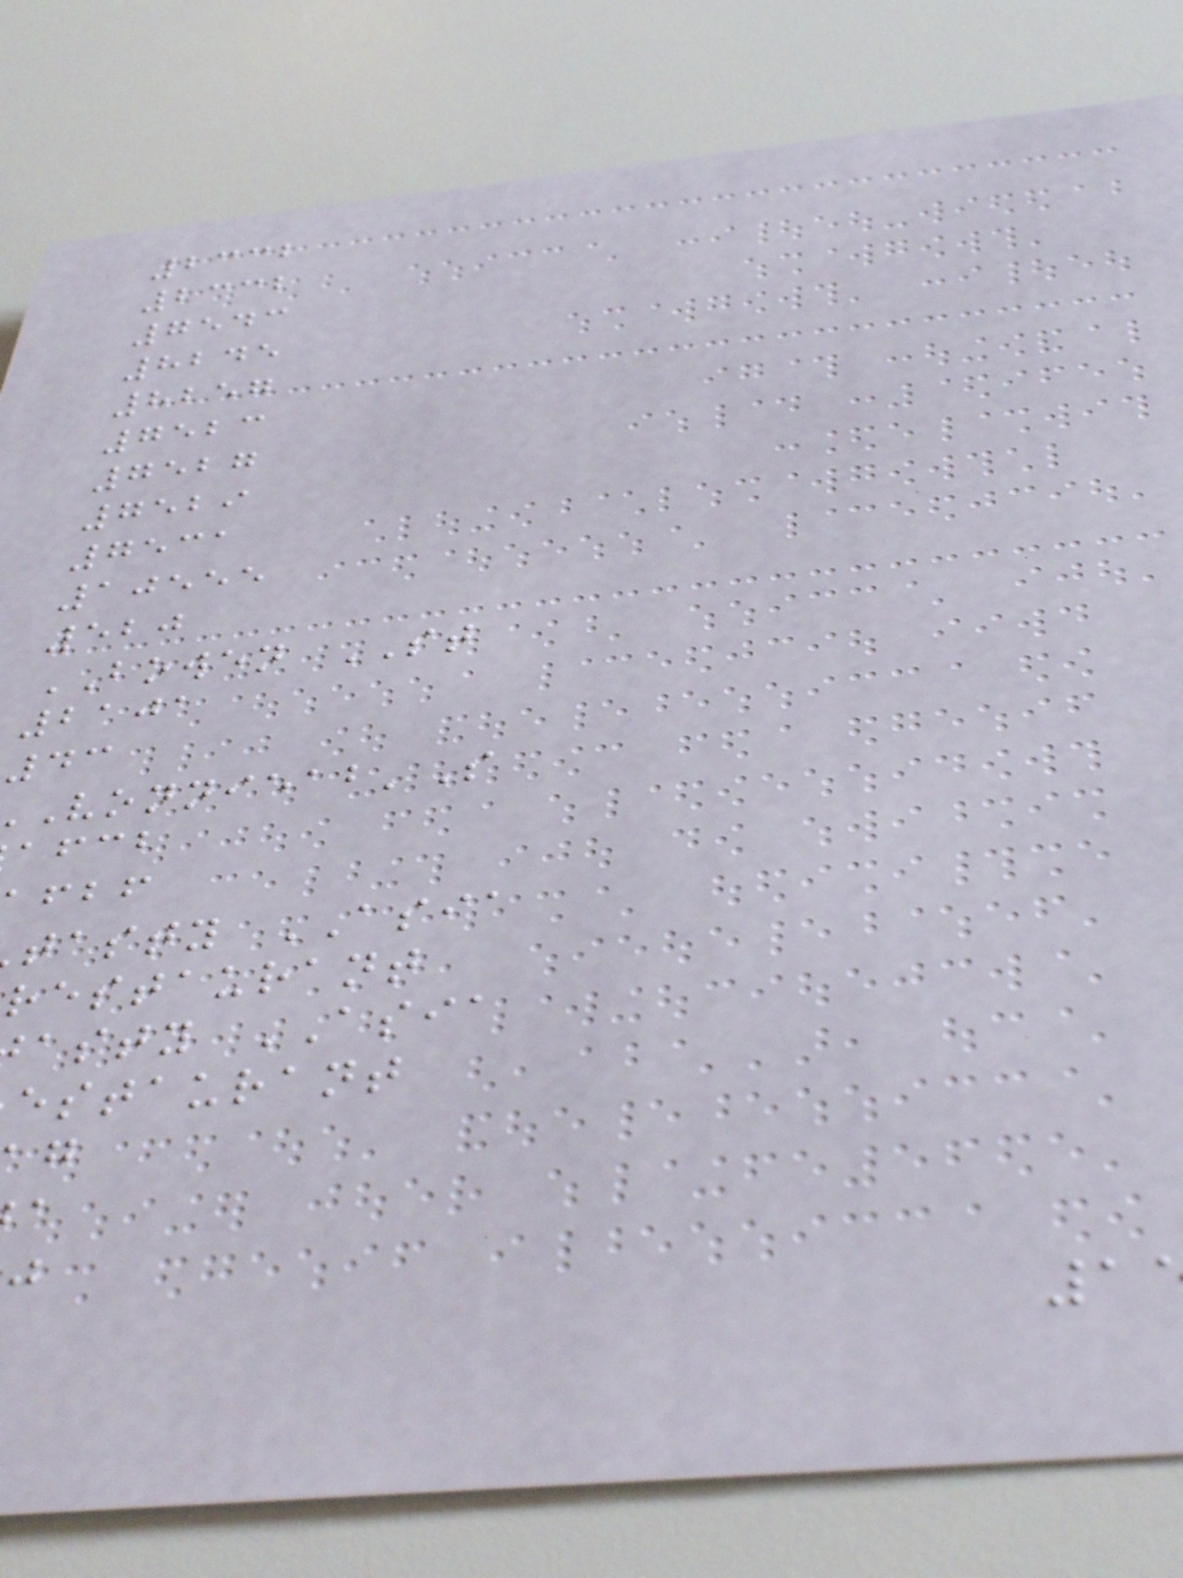2332
2332
7543
8245
8257
7523
7527
7529
7531
10555
520
BOWEN ST
2101
43
afcb
tasty ASIA
restaurant
asty ASIA
estaurant
